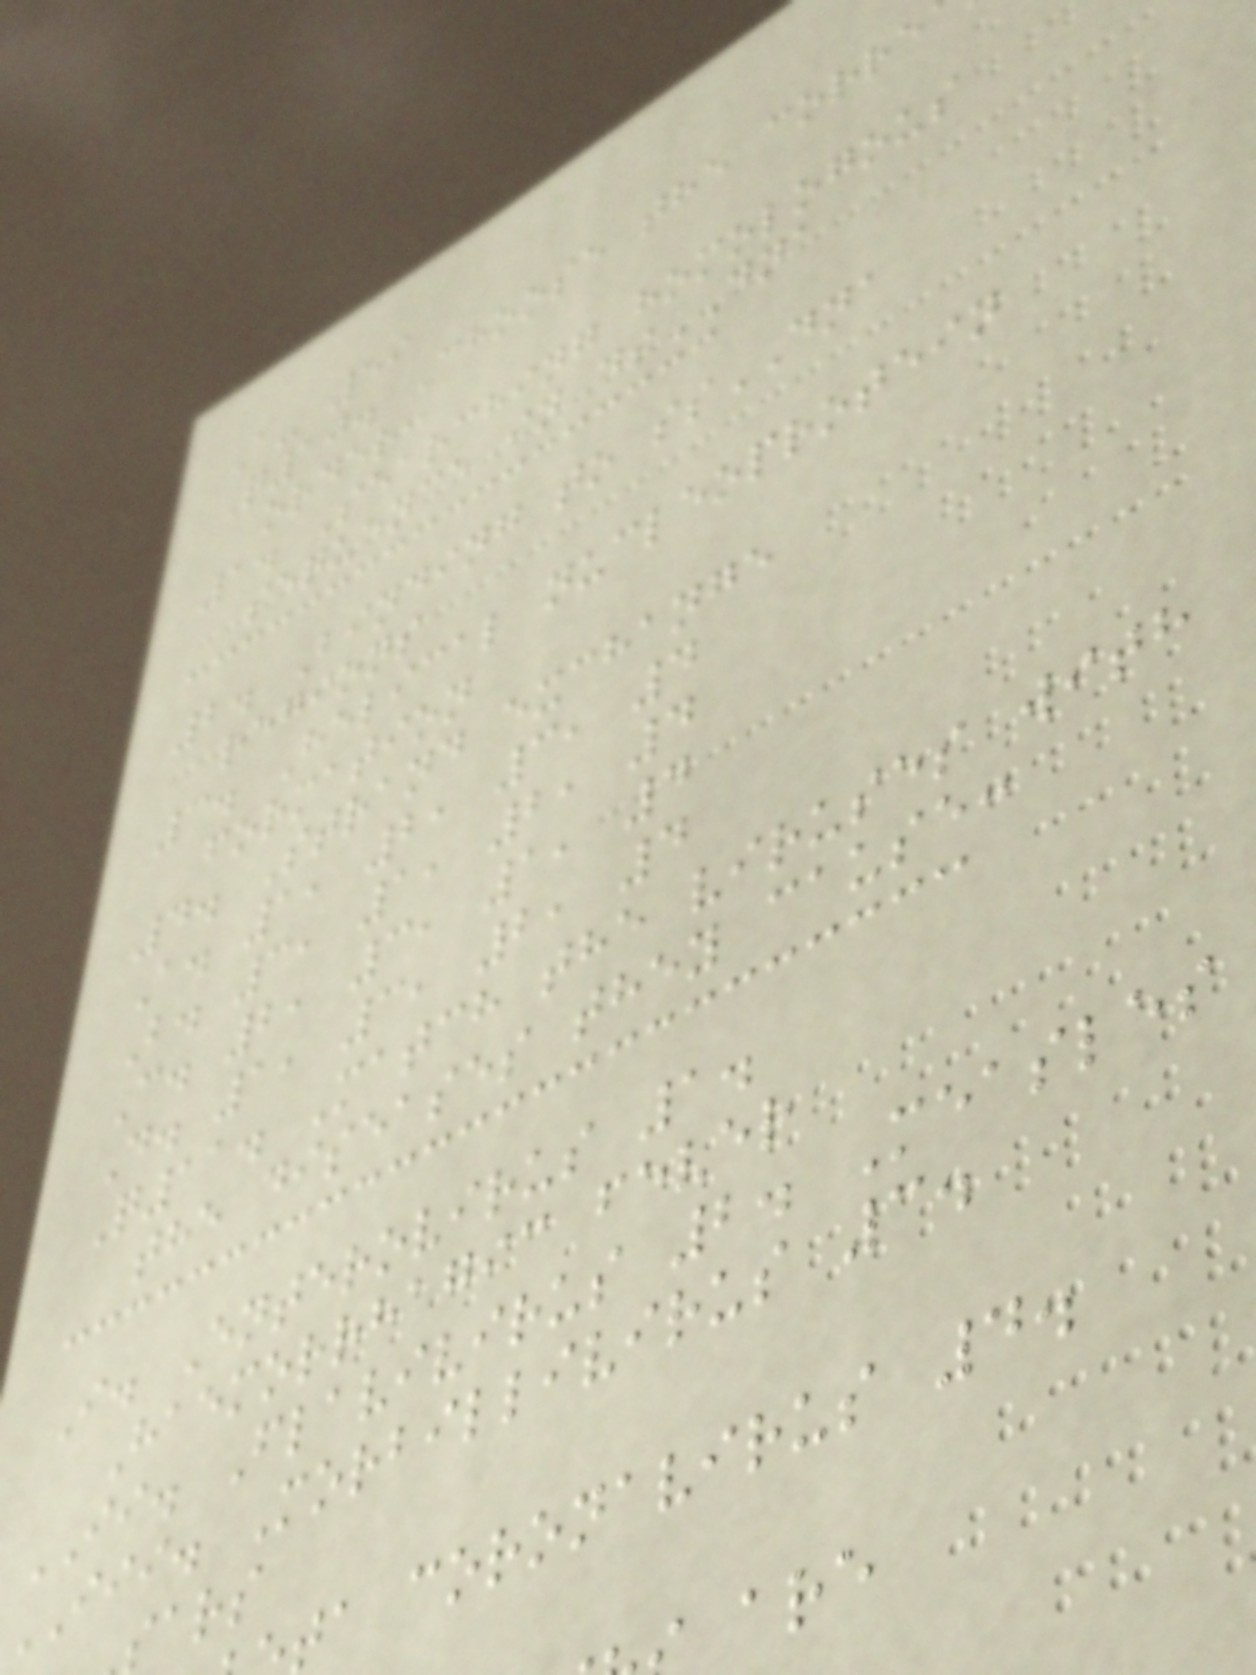A- 59
Q10. Choose the corre
order:
1. Searching homologous
sequence in dsDNA
2. Binding to ssDNA
regions
3. Helical nucleoprotein
formation
4. Strand exchange
A. 1, 2, 3, 4
B. 3, 1, 2, 4
C. 2, 3, 1, 4
D. 1, 3, 2, 4
Q11. Match the viruses with
the diseases they cause:
I. Enterovirus 1.
Haemorrhagic fever
II. Flavivirus 2. Measles
III. Morbillivirus 3.
sars
ta coronavirus 4.
